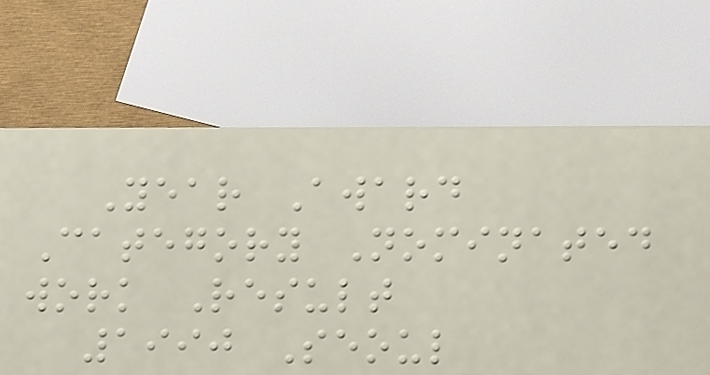Year Award
Category Nominated
work Result
1990 Seoul
